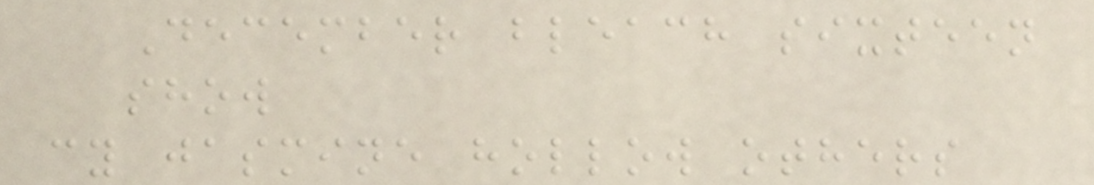December bleach sixteen
show
cy jasmine hollow others
